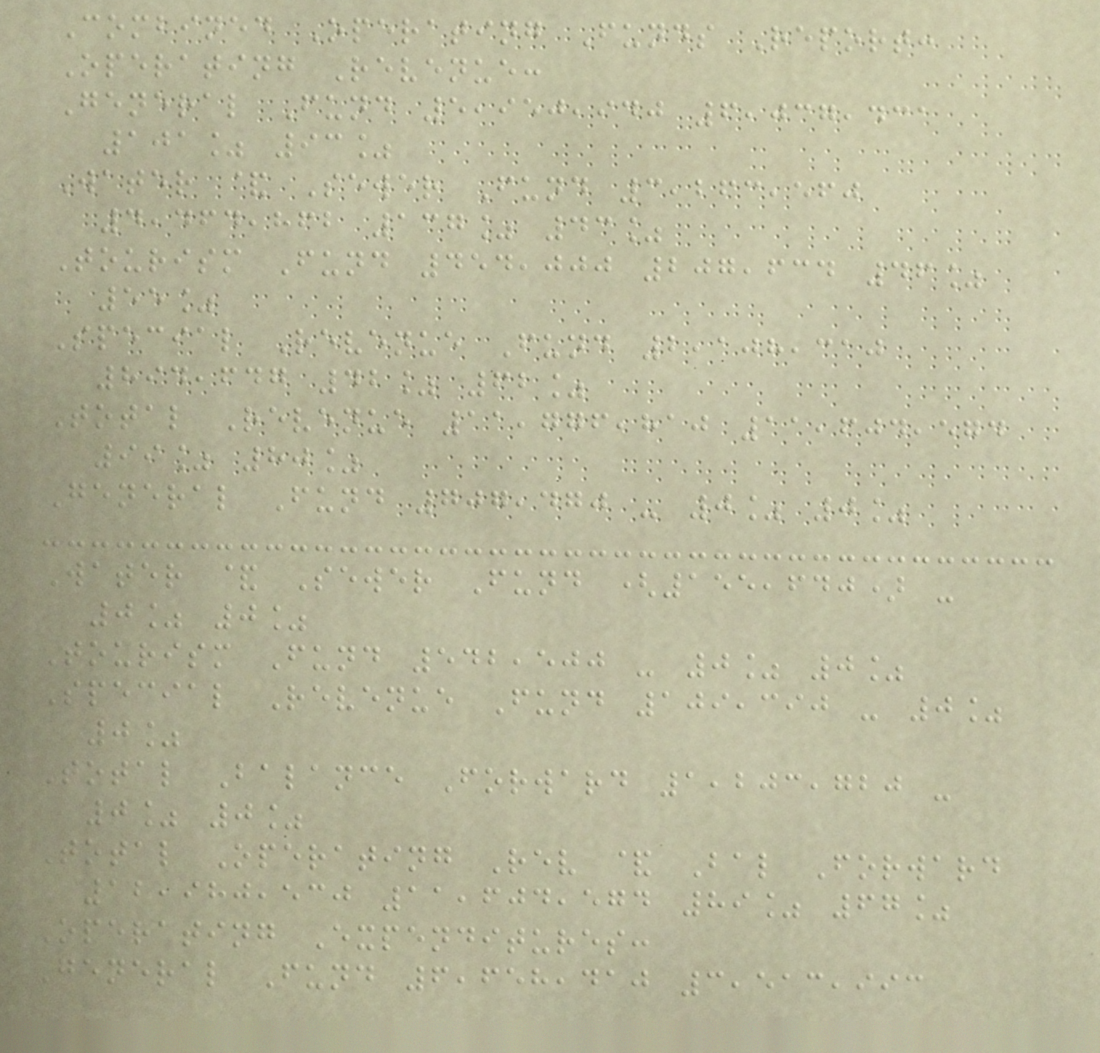Combined Operating Funds Report:
Operating Revenue:
General Fund 5,950,940 6,037,431
101% 93%
Water & Sewer Fund 3,263,560
4,464,862 137% 43%
Tourism Fund 454,000 207,634 46%
55%
Special Revenue Fund 2,108,310
894,647 42% 62%
Total Revenue 11,776,810 11,604,574
99% 80%
General Fund 707,470 - 0% 0%
Water & Sewer Fund (155,640) -
0% 0%
Tourism Fund 542,500 - 0% 0%
Special Revenue Fund 109,390 - 0%
0%
Total Balance Forward 1,203,720 -
0% 0%
Total Operating Rev & Bal Forward
12,980,530 11,604,574 89% 67%
Operating Expenditures:
General Fund 6,658,410 3,513,993
